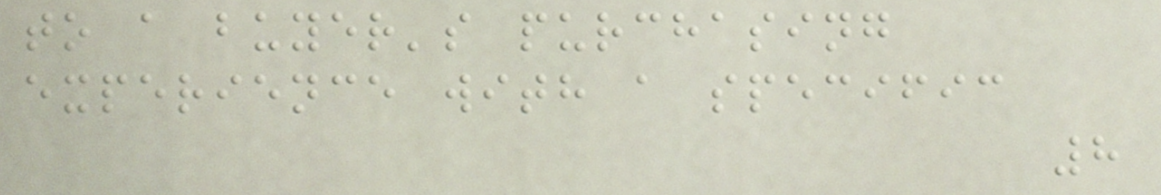to a buyer's purchasing
experience with a specific
8
